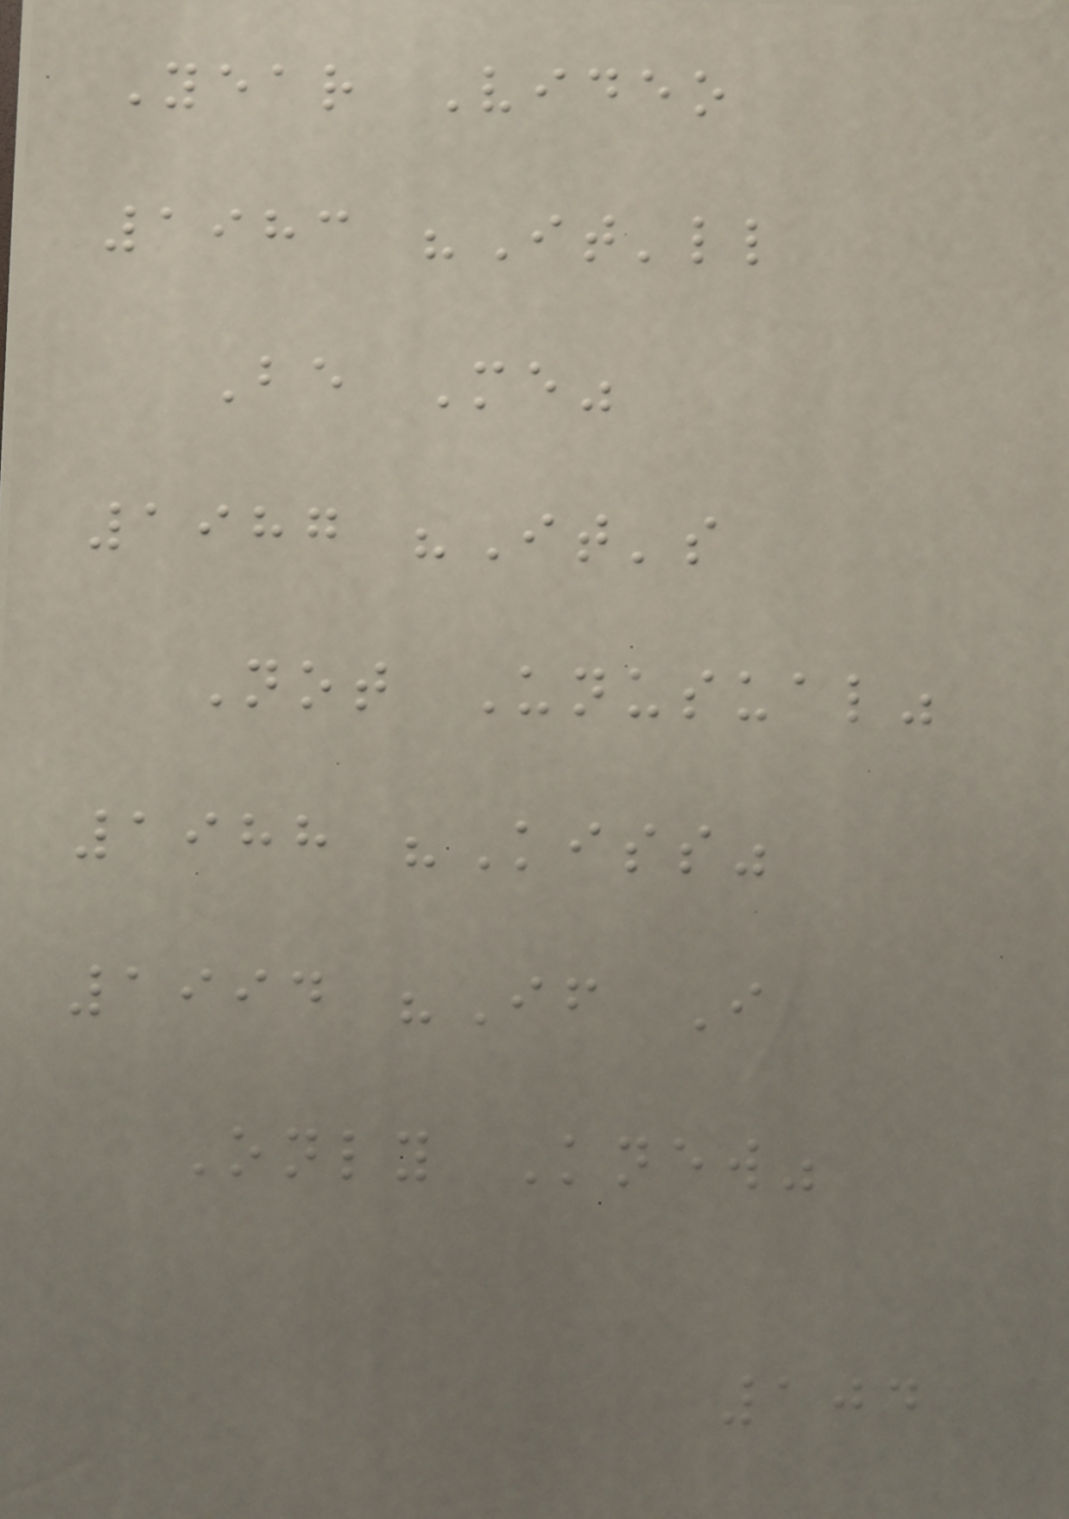Year Video
1983 "It'll
Be Me"
1987 "It's
Not Unusual"
1988 "Kiss"
1994 "If I
Only Knew"
104
